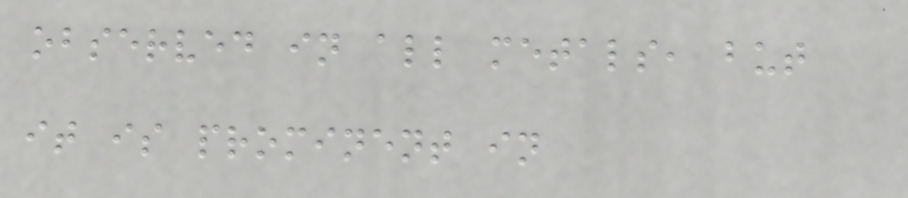observed in all metals, but
it is prominent in
